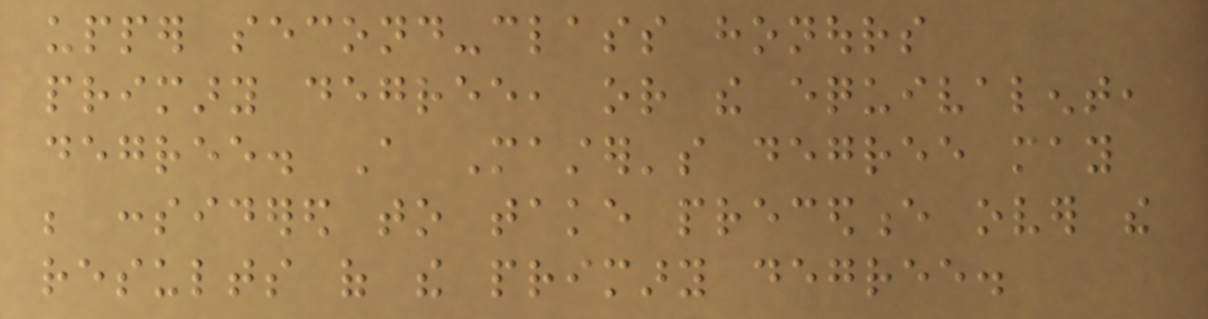upper second-class honours
primary degree, or the equivalent,
degree. A Master's degree may
be considered to take precedence over the
results of the primary degree.
